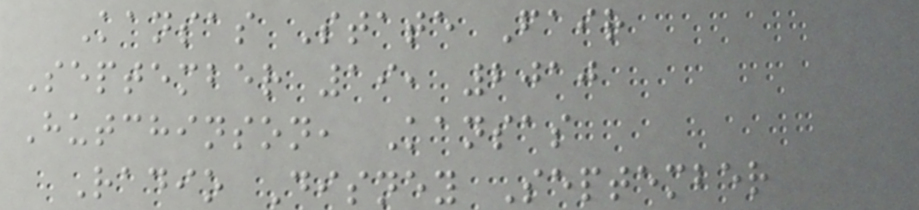Kansas State Fair
September 19, 2010
Hutchinson, Kansas
Radio Disney September
